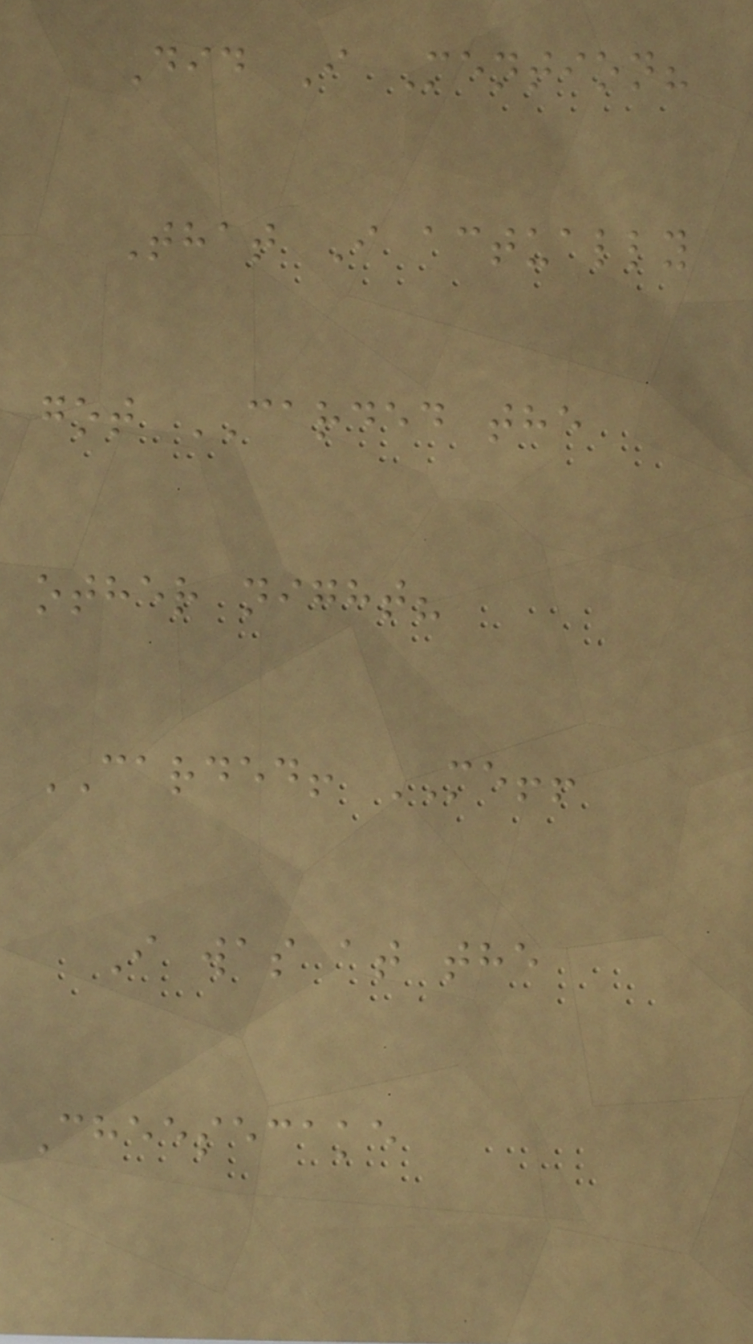Did I Mention?
That I actually
got CARDED the
other night?
CARDED! ME!!
I was at the
Cheesecake
